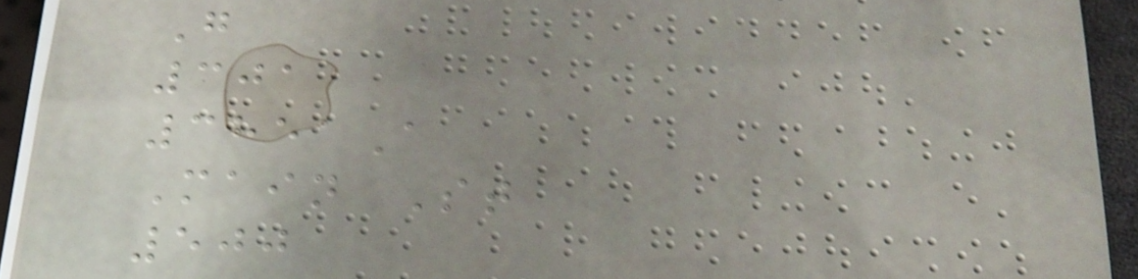G
301
3851A
Main St
500
